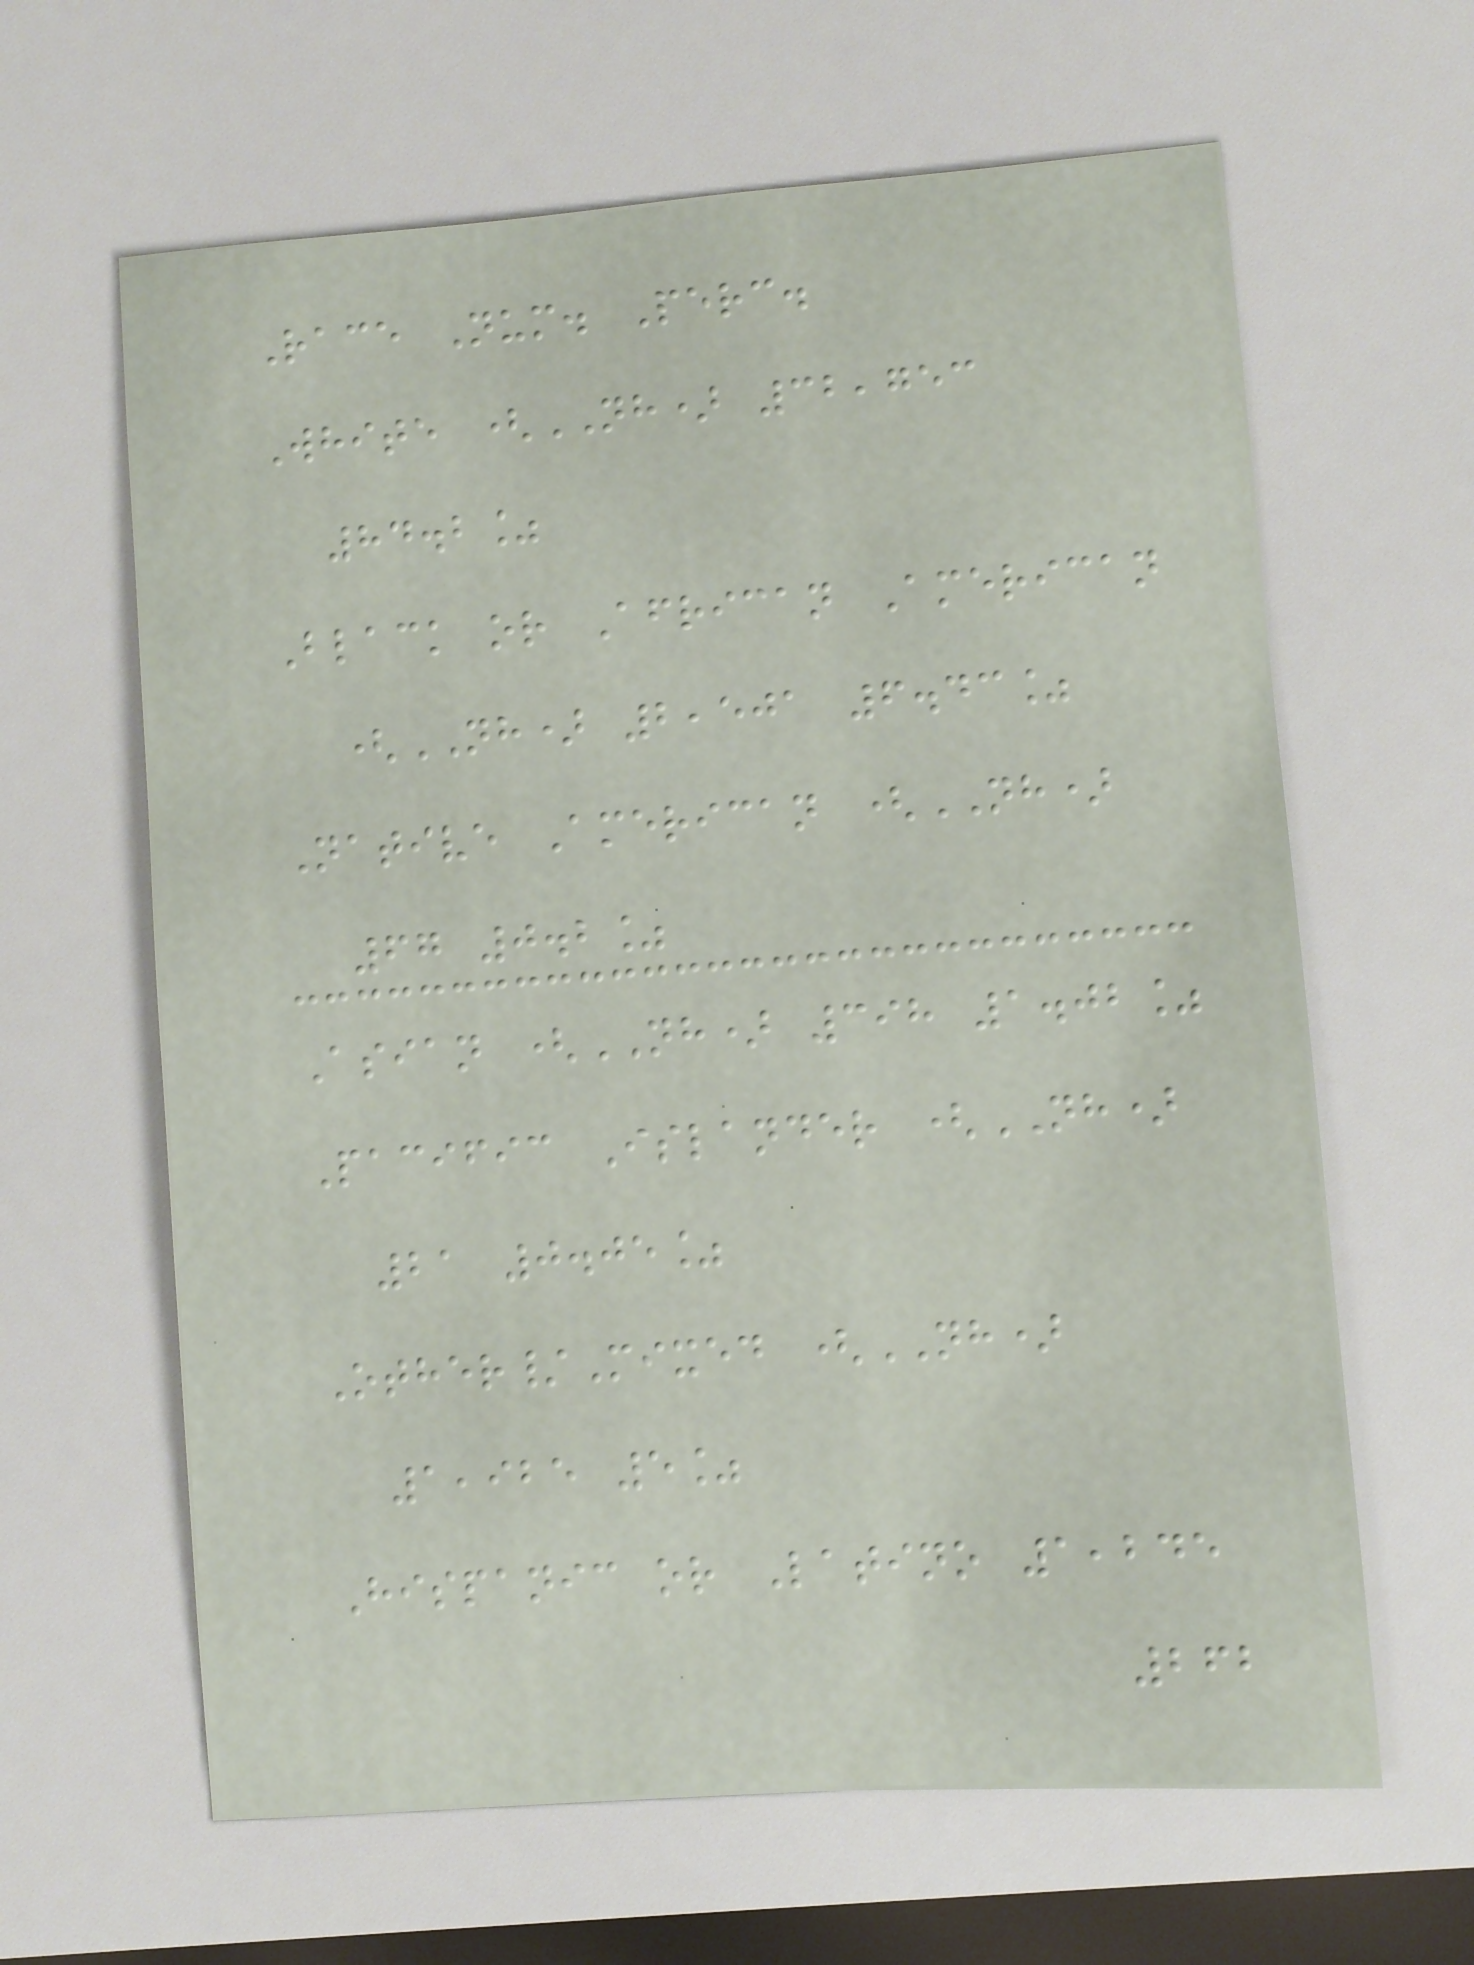Race Num. Perc.
White (NH) 32,753
84.2%
Black or African American
(NH) 2,501 6.43%
Native American (NH)
67 0.2%
Asian (NH) 398 1.02%
Pacific Islander (NH)
21 0.05%
Other/Mixed (NH)
1,925 5%
Hispanic or Latino 1,245
262
